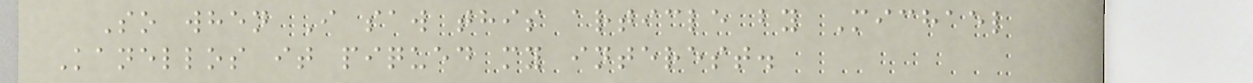So when I saw this article by Michael
Kanellos it piqued my interest.
